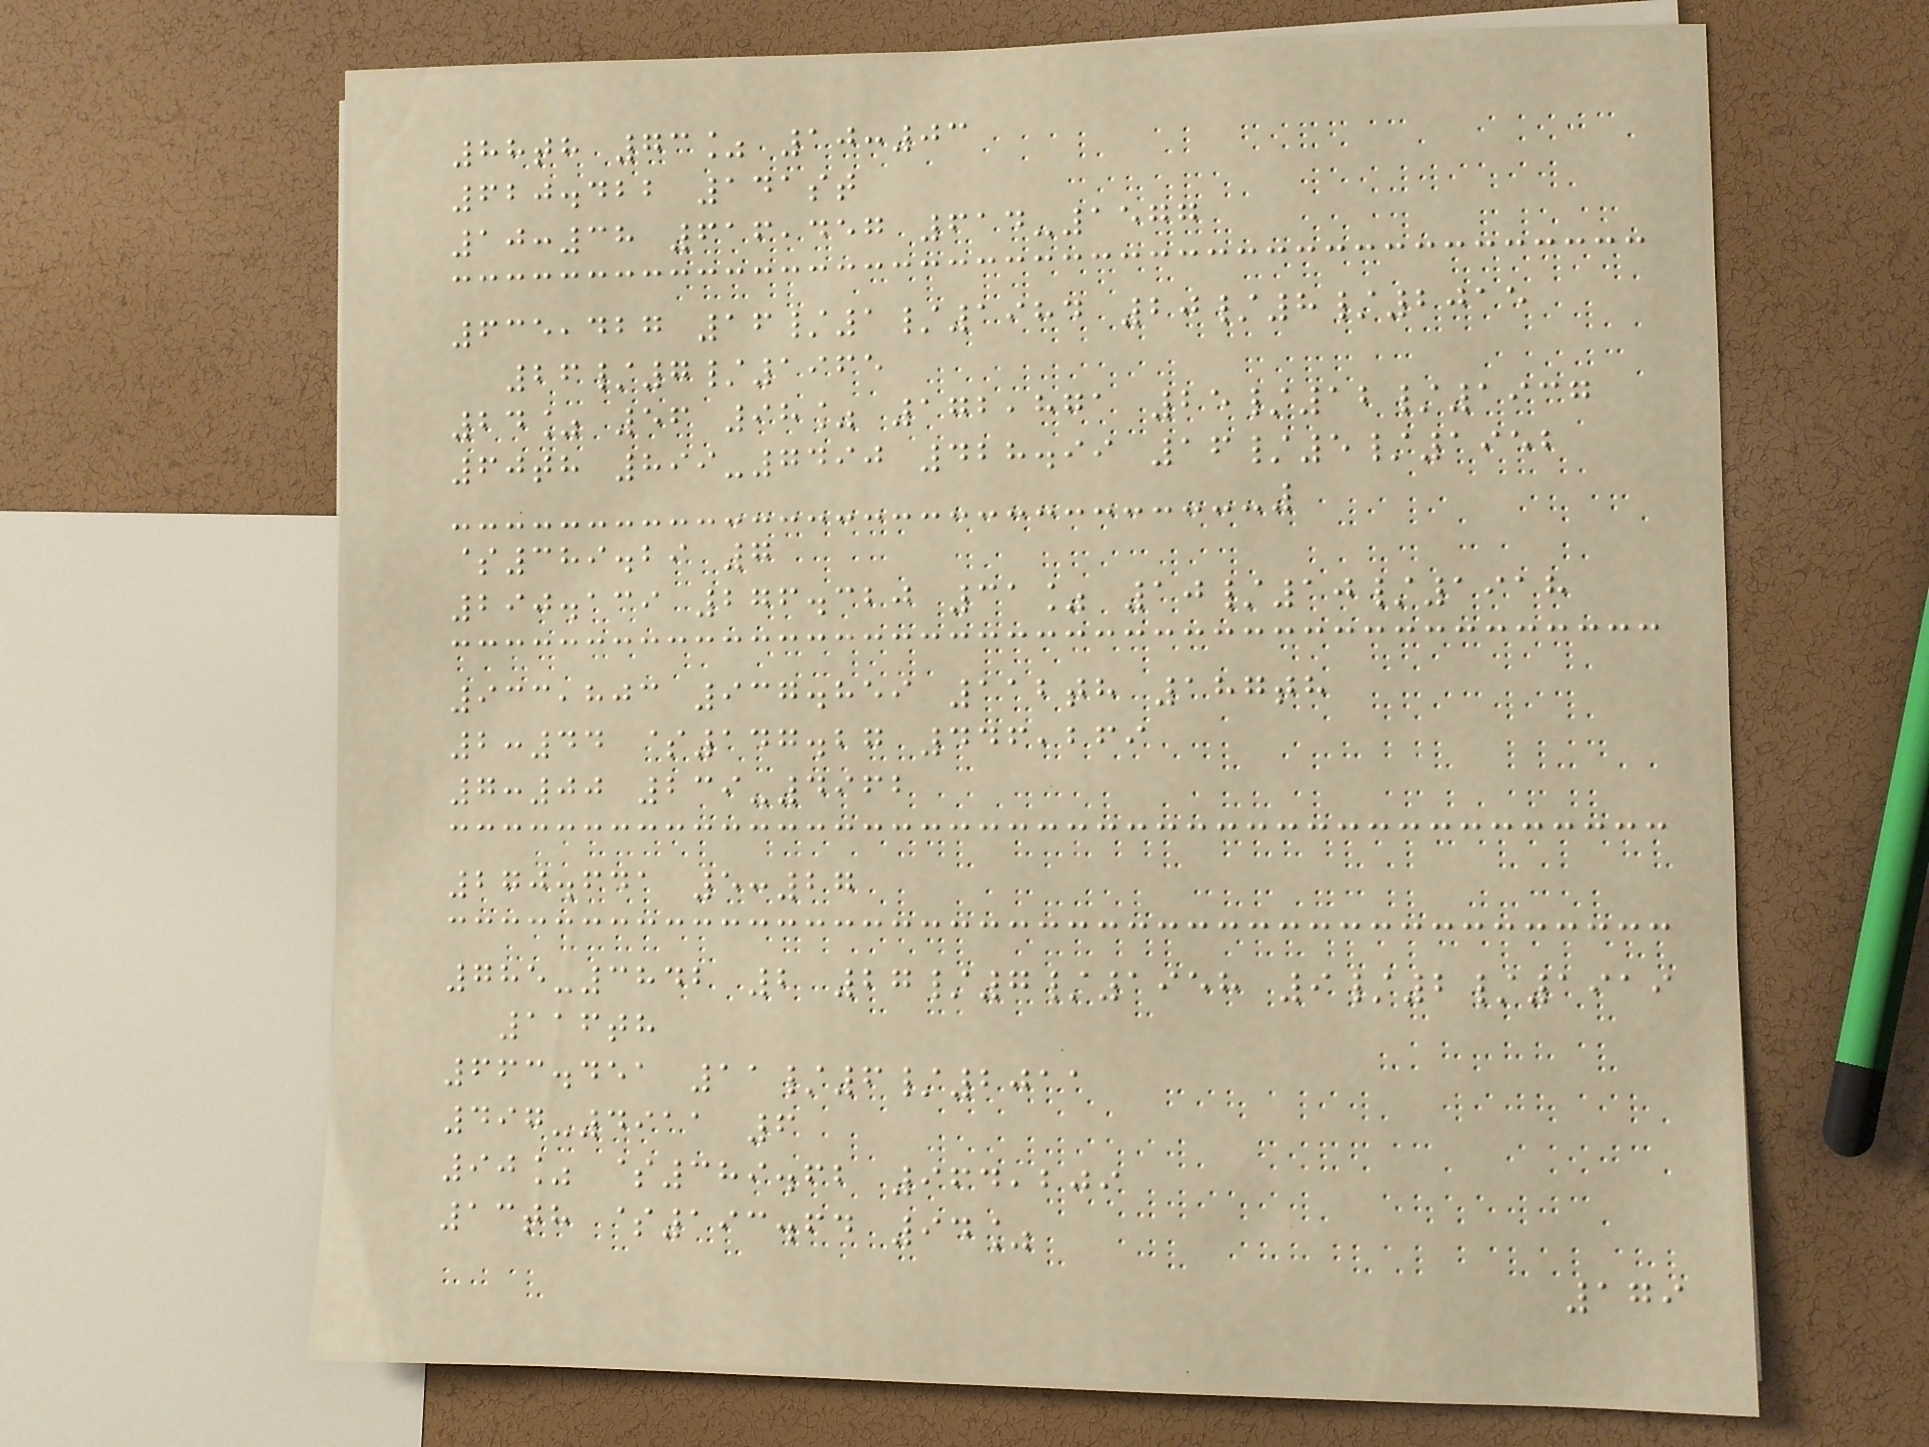88th 73% 10:03
620.422 141st
10:38 616,457 614-1577
635,427 16/1/1984 20/8/2015
26/7/1965
24% 56 98% 172,871 25/12/1937
60th 899-7490 428.99 16/5/1952
$389.29 7
290.139 276.320 31% 10/10/1918
933,803 937.859 112th 187th
2:44 $147.27 446,269
7:00 239-4962
270.641 5:27
785-3842 2 27/7/1958 9/2/1919
116th
663.451 11/6/2011
497-4911 6
90% $389.62 964,209
13th $193.64 94%
179
